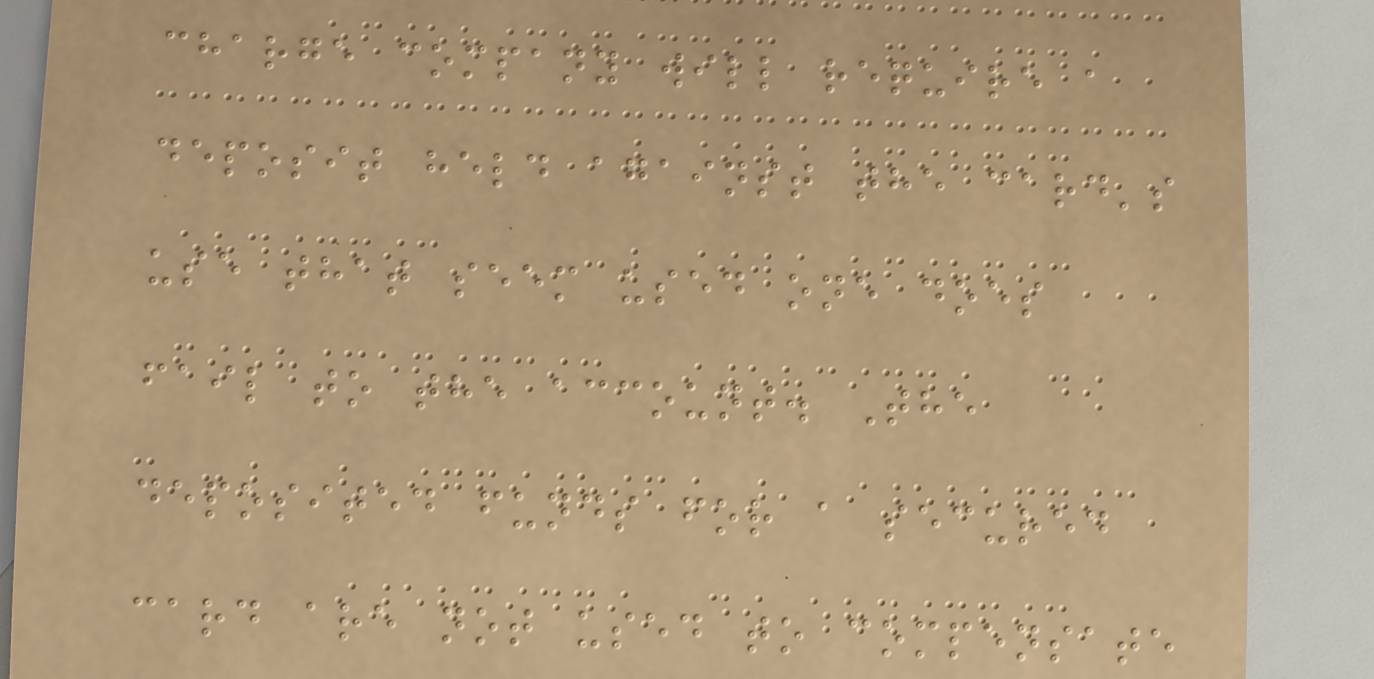charge company will require a
deposit held against the card's
use that seem used one does
fail to the account. The
deposited funds for a secured
card are not used to compensate
